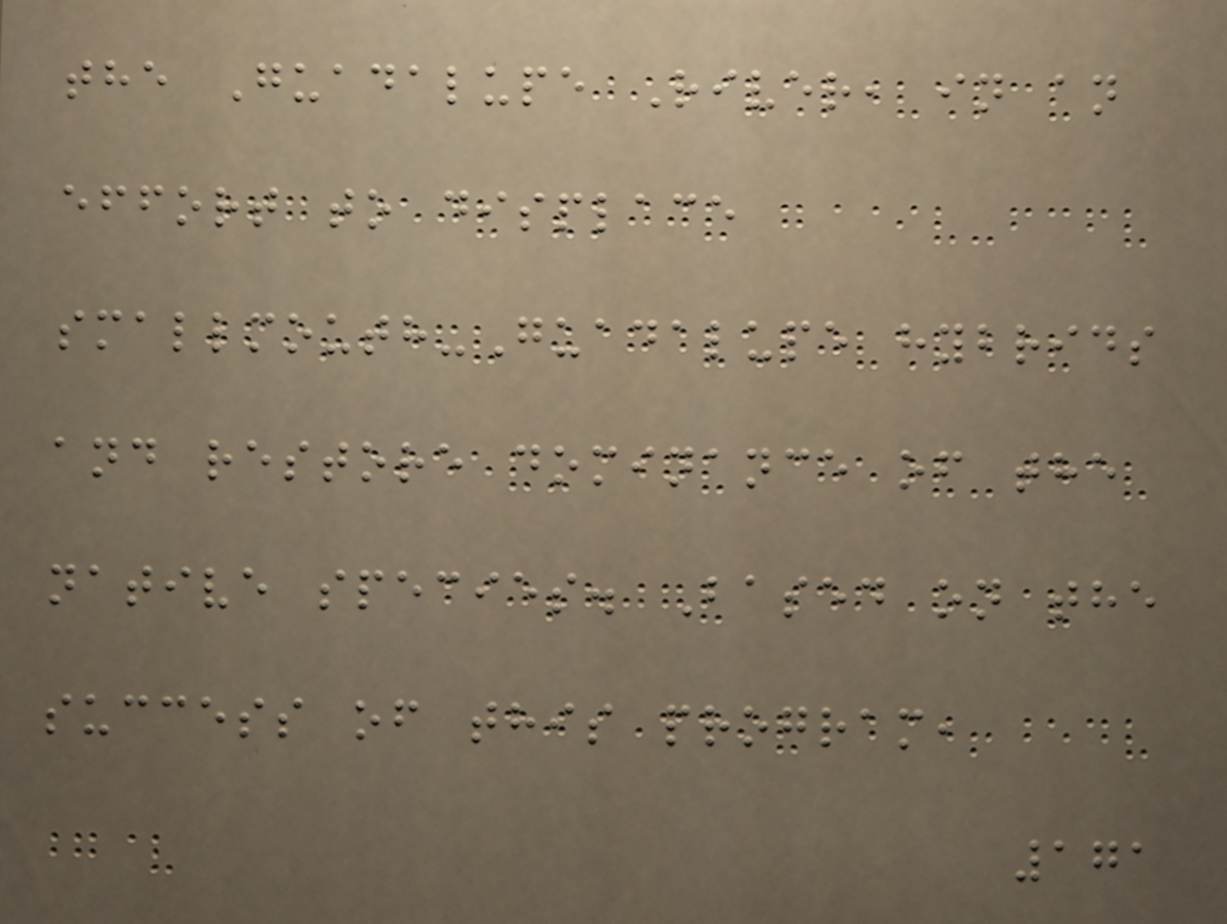the Guadalupe River, in an
effort to displace
smallmouth-Guadalupe hybrids
and restore dominance of the
native species. Based on the
success of this program,
171
